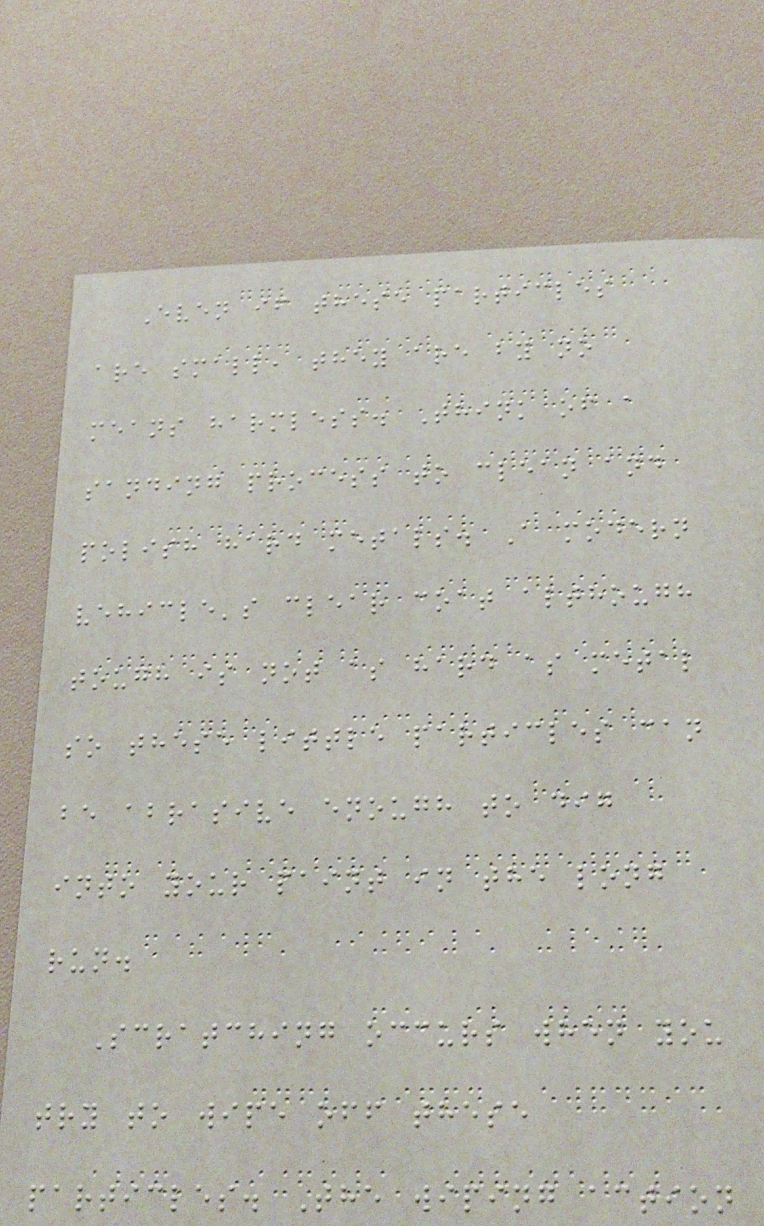Even if these particles
are small, they are by no
means harmless. Think of a
sanding process to clean and
polish hard metals. A modern
vehicle's clear coat although
tough is not as hard as metal
so these little particles can
be abrasive enough to dig
into your paint in the long
run.
Scratching occurs when you
try to wipe off these
particles. The wiping action
